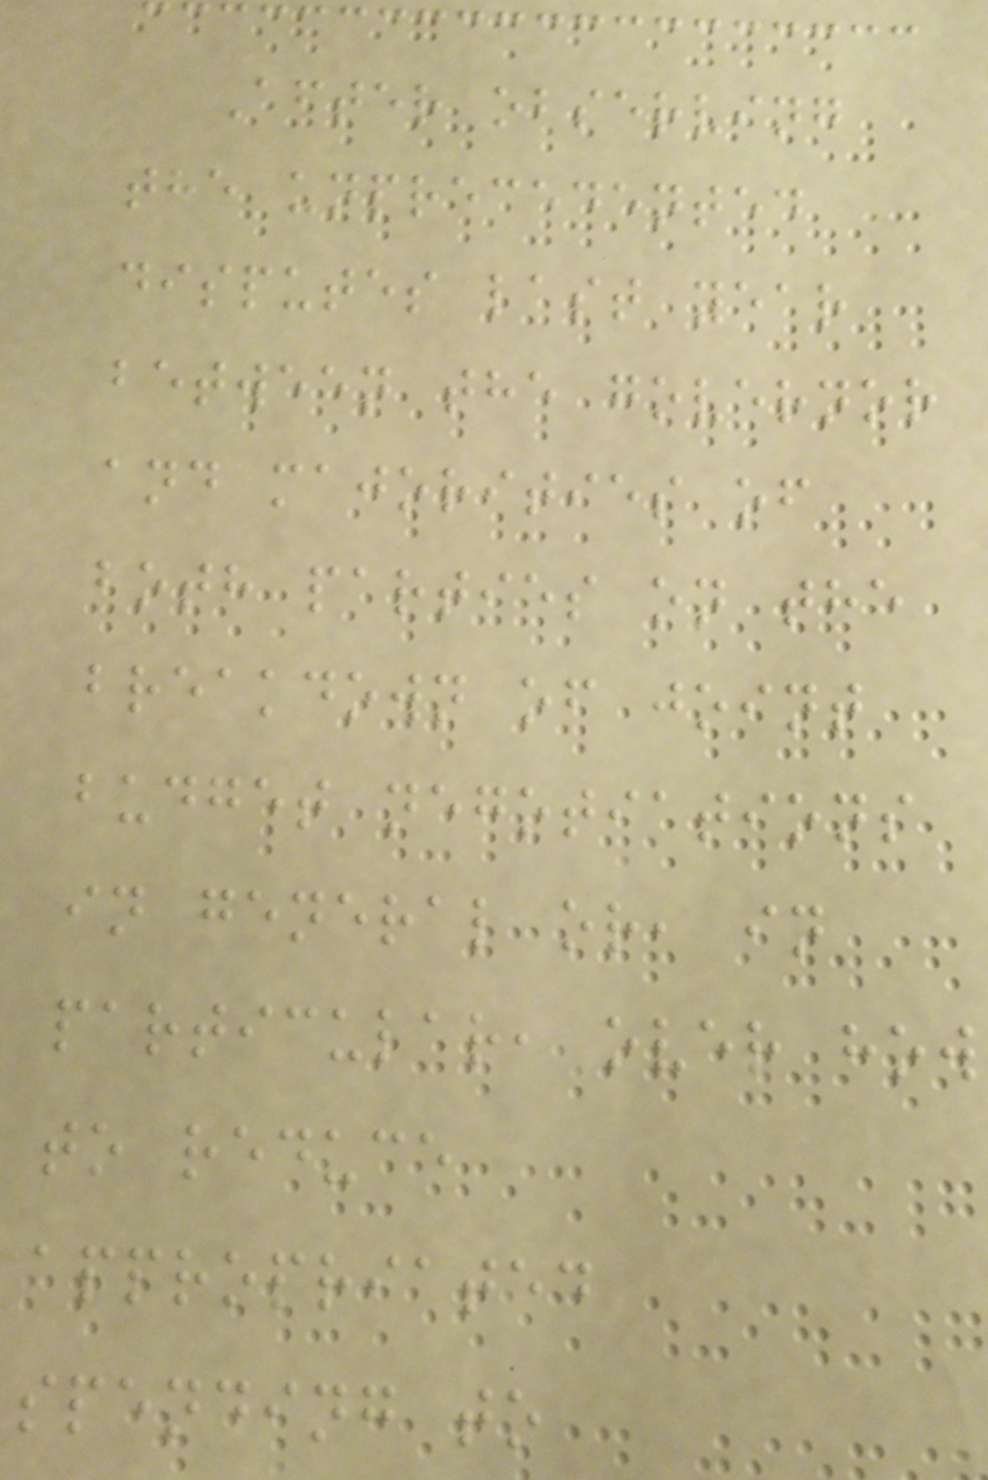After observing
the unprecedented
disputes last year
between the governor
and majorities of
both parties on the
breakdown of joint
budget negotiations
in general or, in
particular, over how
to reduce
appropriated
spending to
